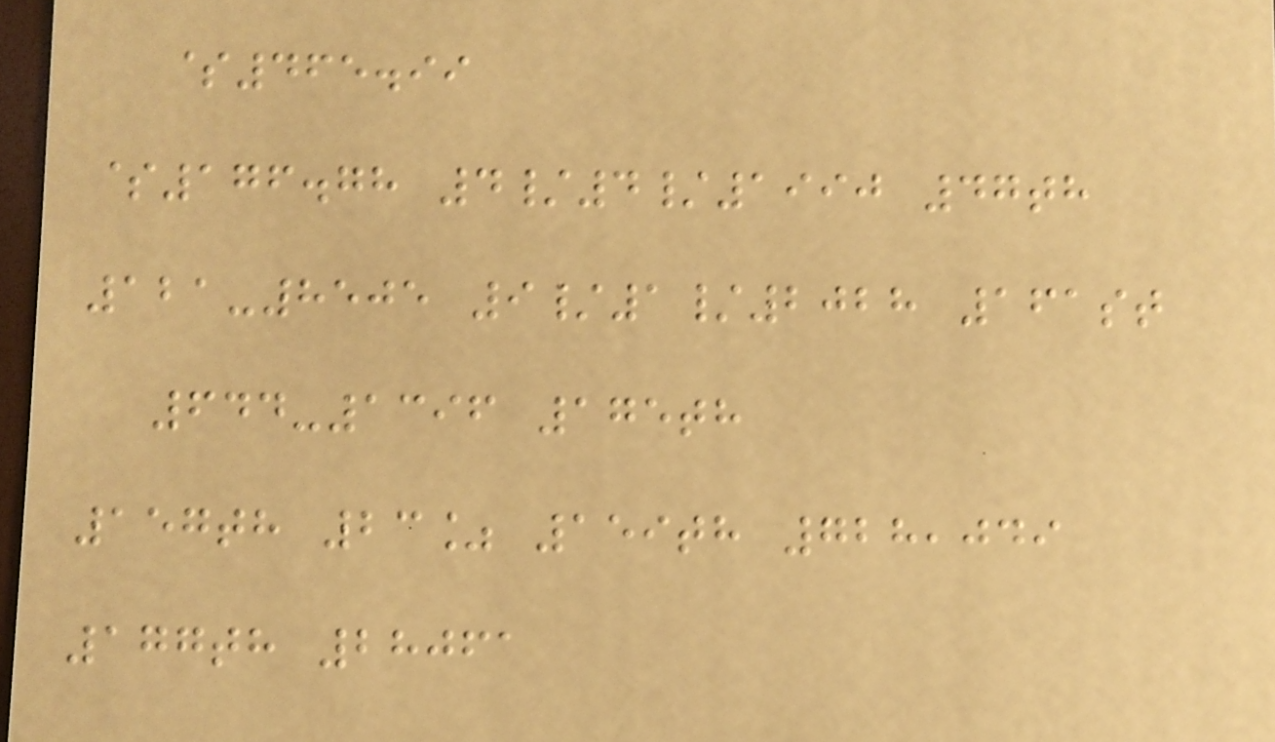$465.99
$176.78 4/4/1990 47th
121-8505 9/1/2028 161st
644-1396 175th
157th 23% 159th 728,049
177th 28061
